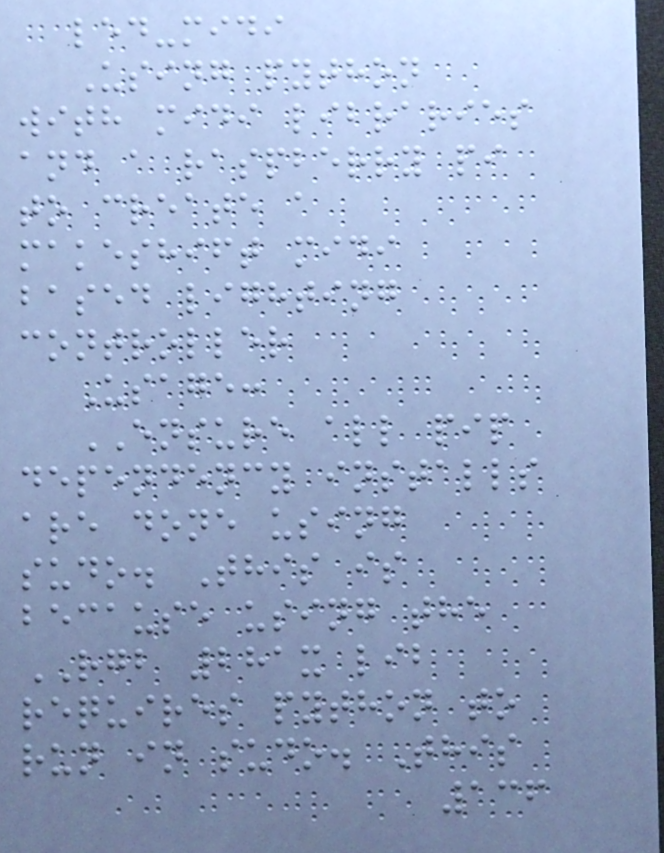led-midi
Using python
with midi libraries
and a raspberry pi
to create a
makeshift midi
based lighting
controller
Usage:
ENSURE all pip
dependency installs
are done using
sudo. This is
because using the
RGB 281x lib
requires python to
run in sudo. This
136
